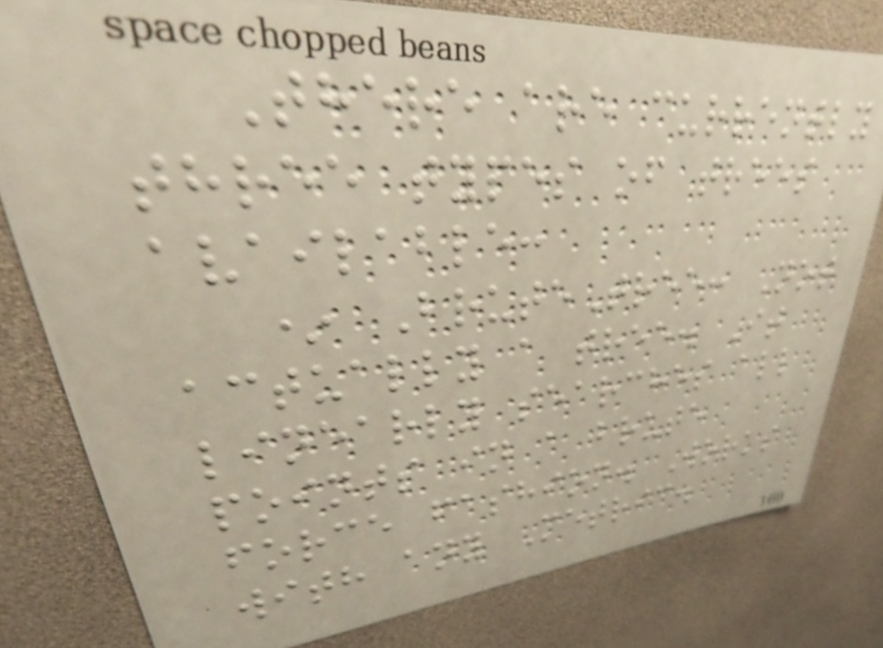There are currently
three types of trees
available:
* BruteTree: Not
actually a tree. It
linearly searches all
points in a brute
force fashion. Works
with any Metric.
